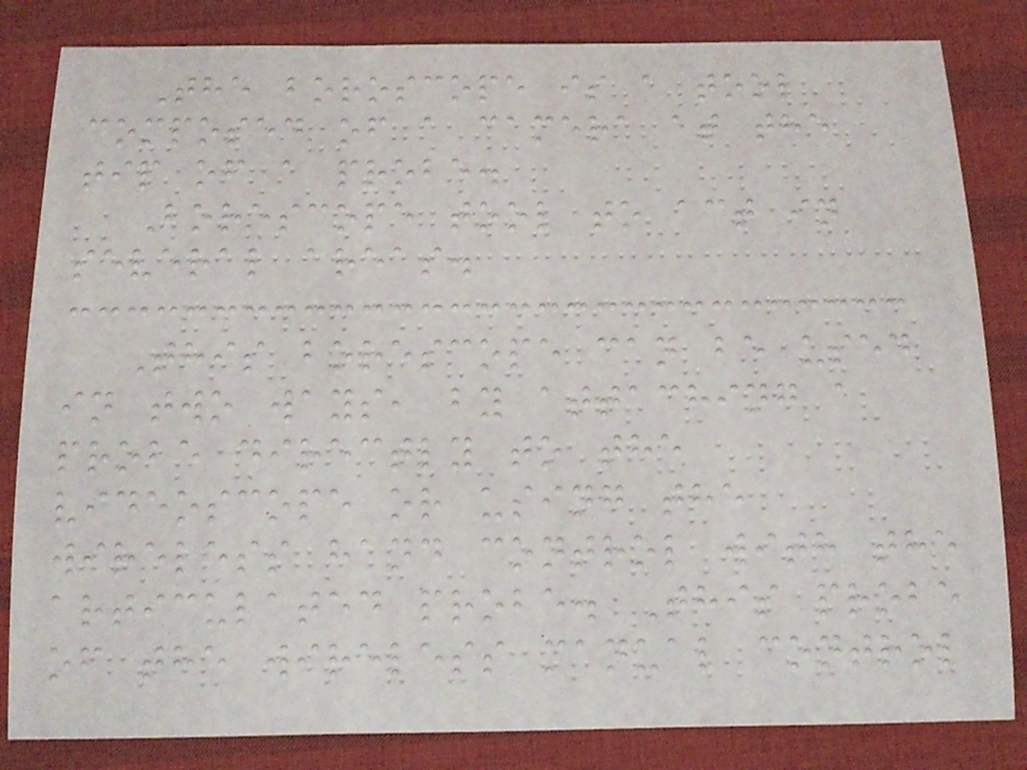The boroscope is a tool
composed of a camera at the
tip of a probe.
Borescope tool to act in
several areas.
This borescope can be used
in two ways, by attaching a
probe directly to the
videoscope or using the
wireless hand control with the
articulated probe. This probe
of the wireless manual control
